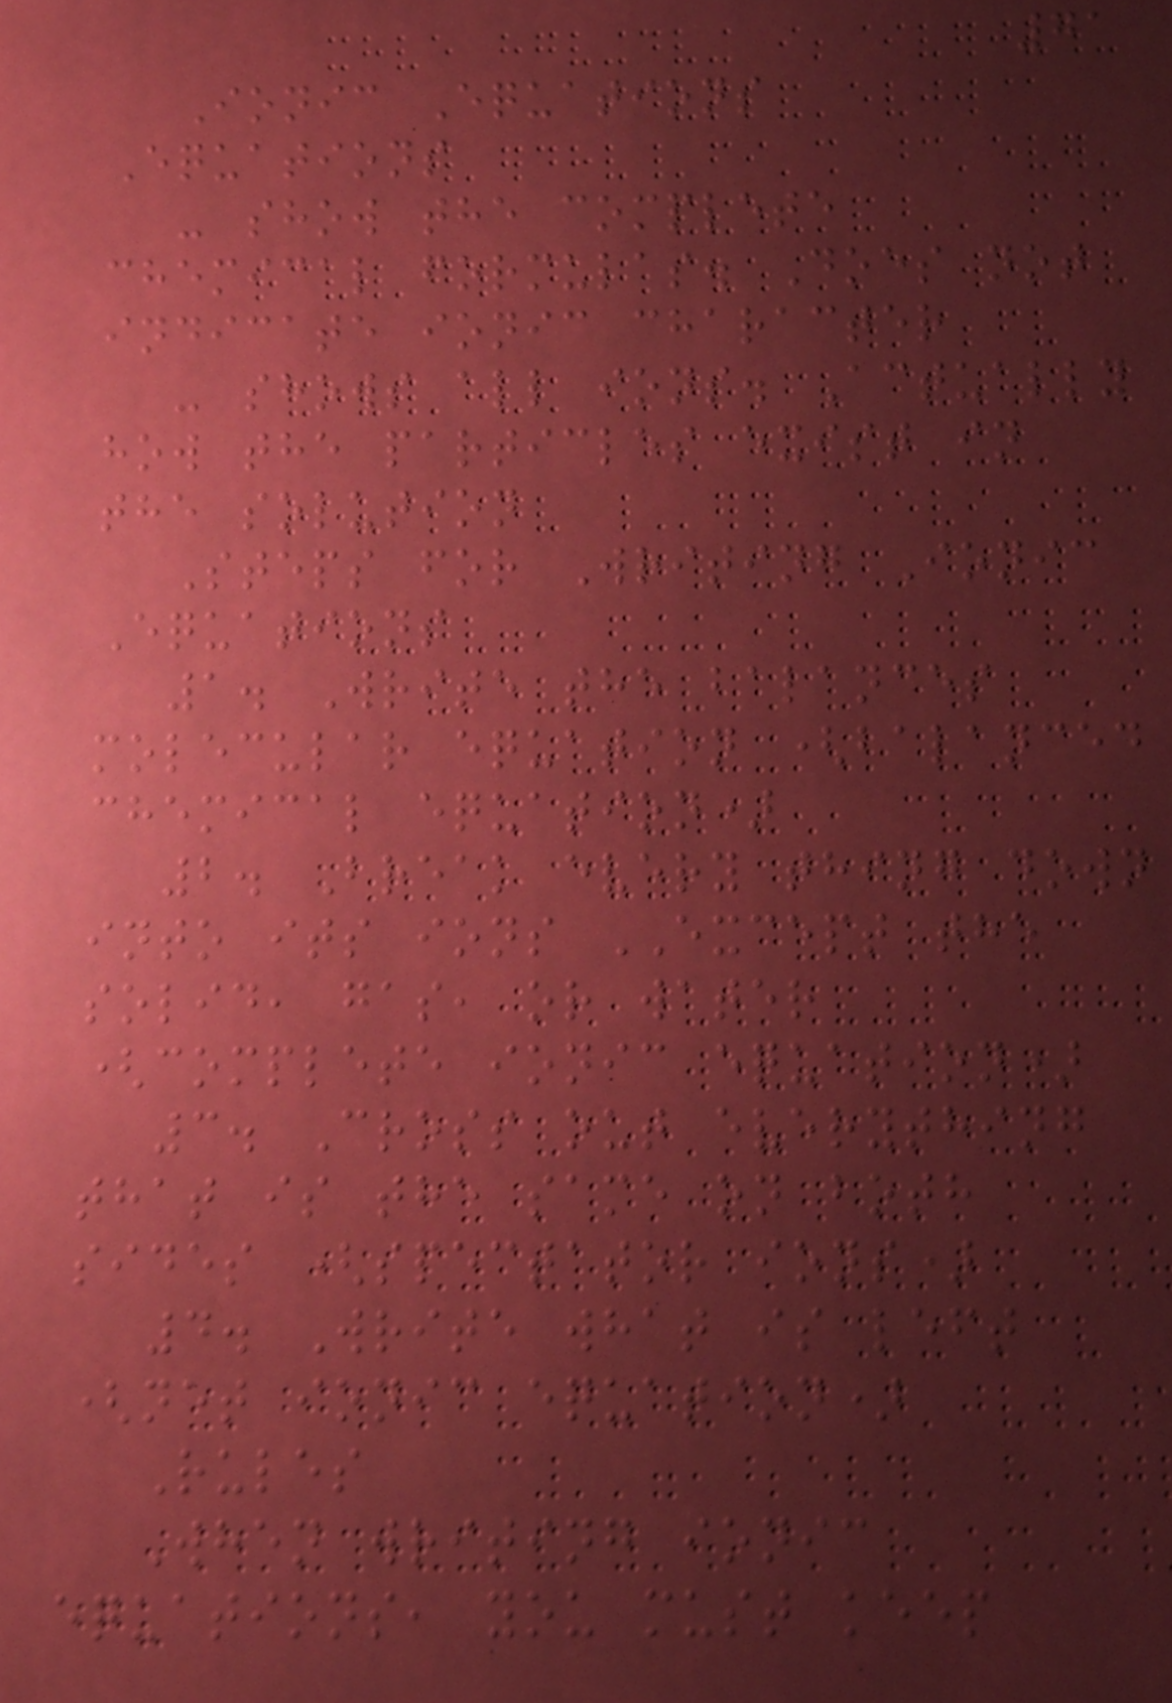71
Ionic Equations
Equations
- show the complete
chemical formulas. Does not
indicate ionic character
- shows all ions. Actually
how the particles exist in
the solution
Steps for Writing Ionic
Equations
1. Write the balances
molecular equation (balanced
chemical equation)
2. Break every thing down
into its ions EXCEPT the
solid, gas, or water
(complete ionic equation)
3. Cross out everything
that is the same on both
sides (spectator ions)
4. Write what is left
(net ionic equation)
Rules
When writing ionic
equations, you must keep
